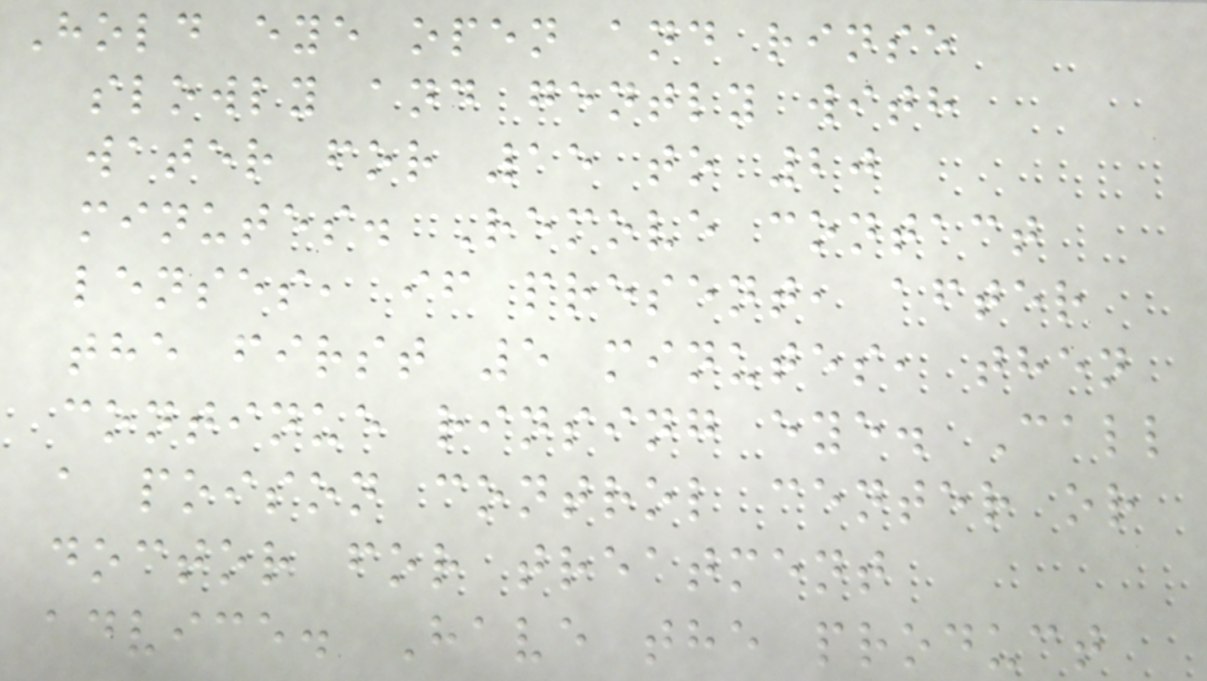Hold eye open and rinse
slowly and gently with
water for 15 to 20
minutes. Remove contact
lenses, if present, after
the first 5 minutes, then
continue rinsing eye. Call
a poison control center or
doctor for treatment
advice. Have the product
